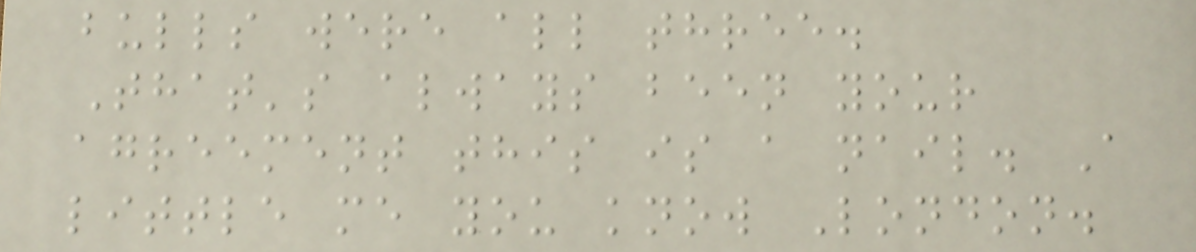bulls were all three.
That's always been your
agreement this is a nail. A
little me you know London.
